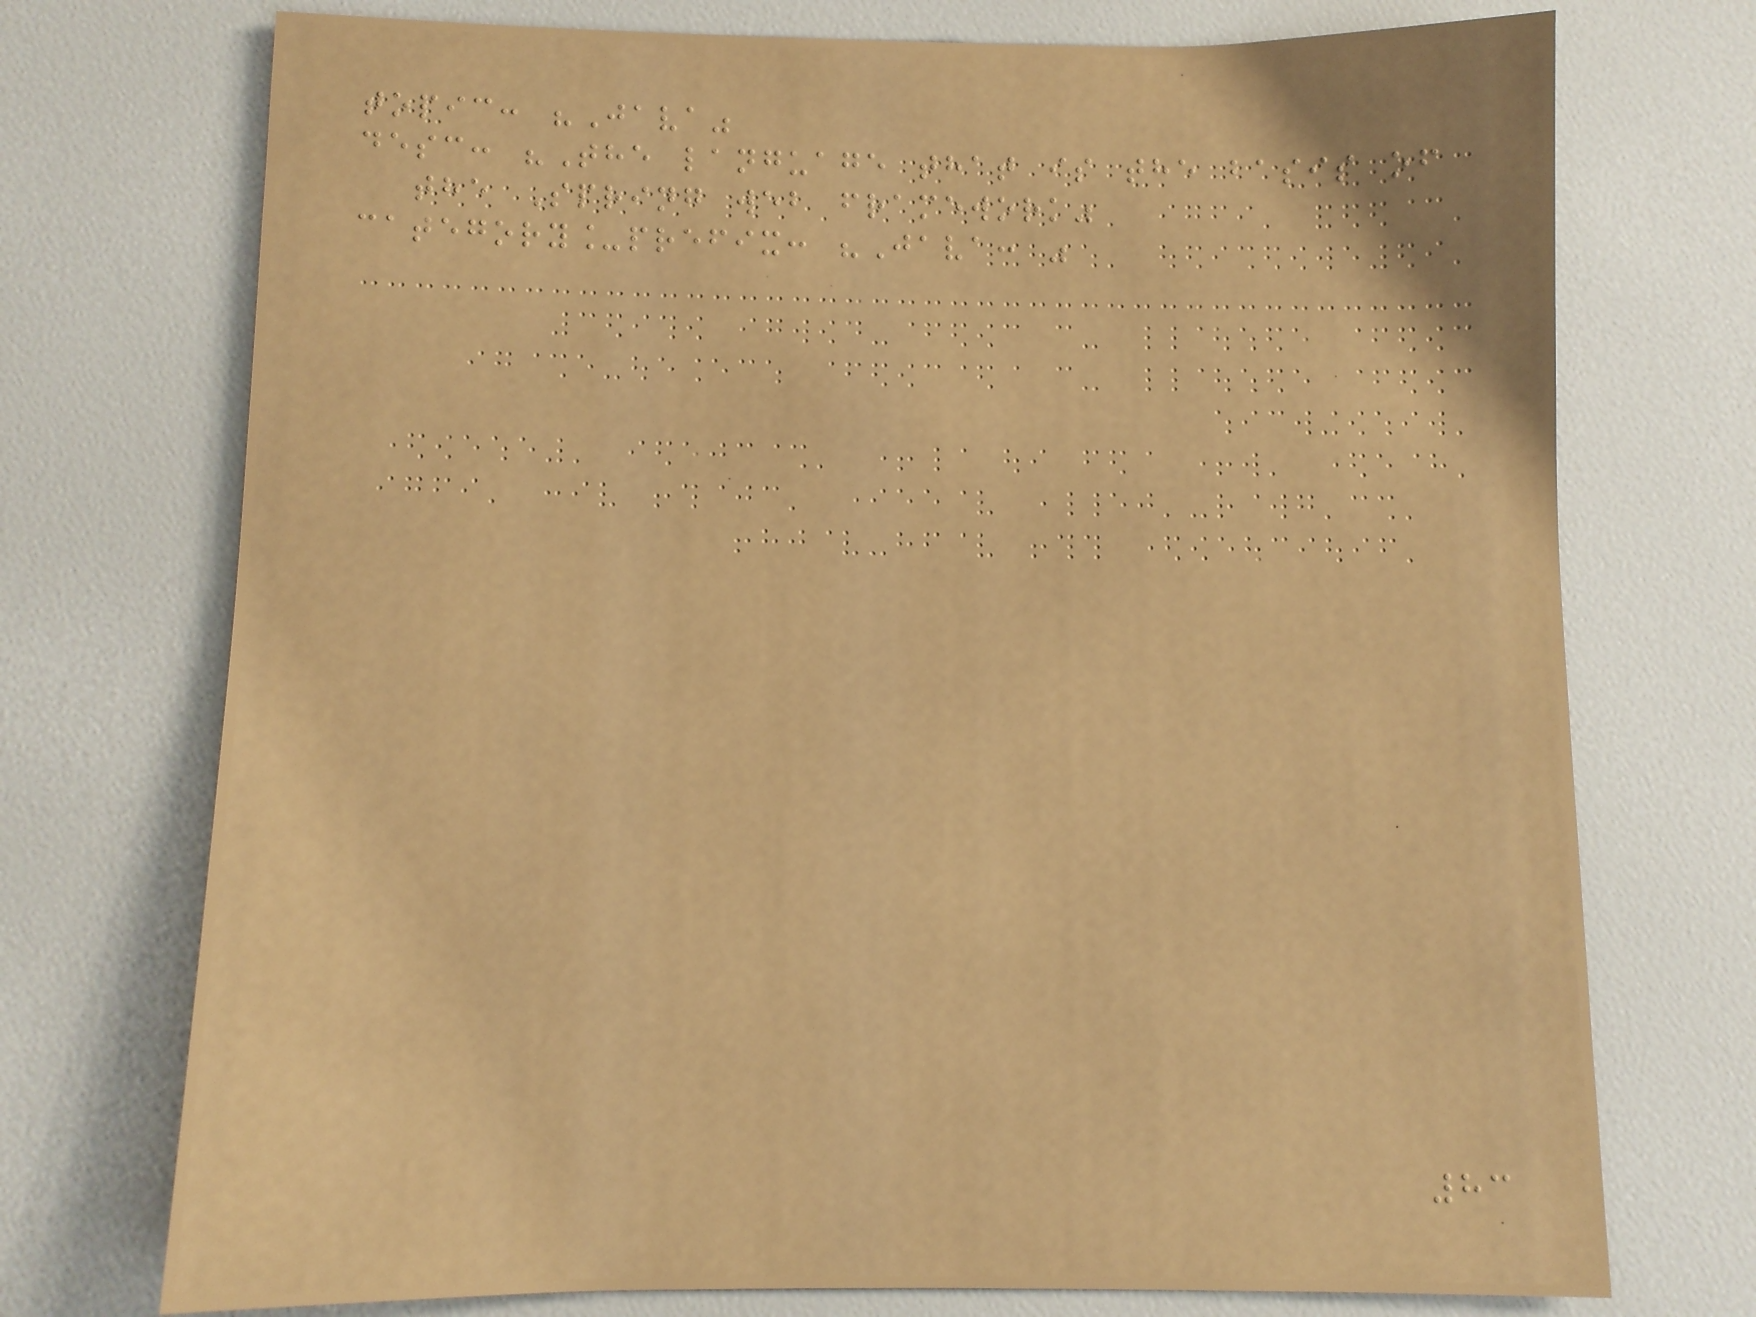topic: "Java"
desc: "The language that is the basis of
the Spring web framework"
category_prefix: "Java: "
83
